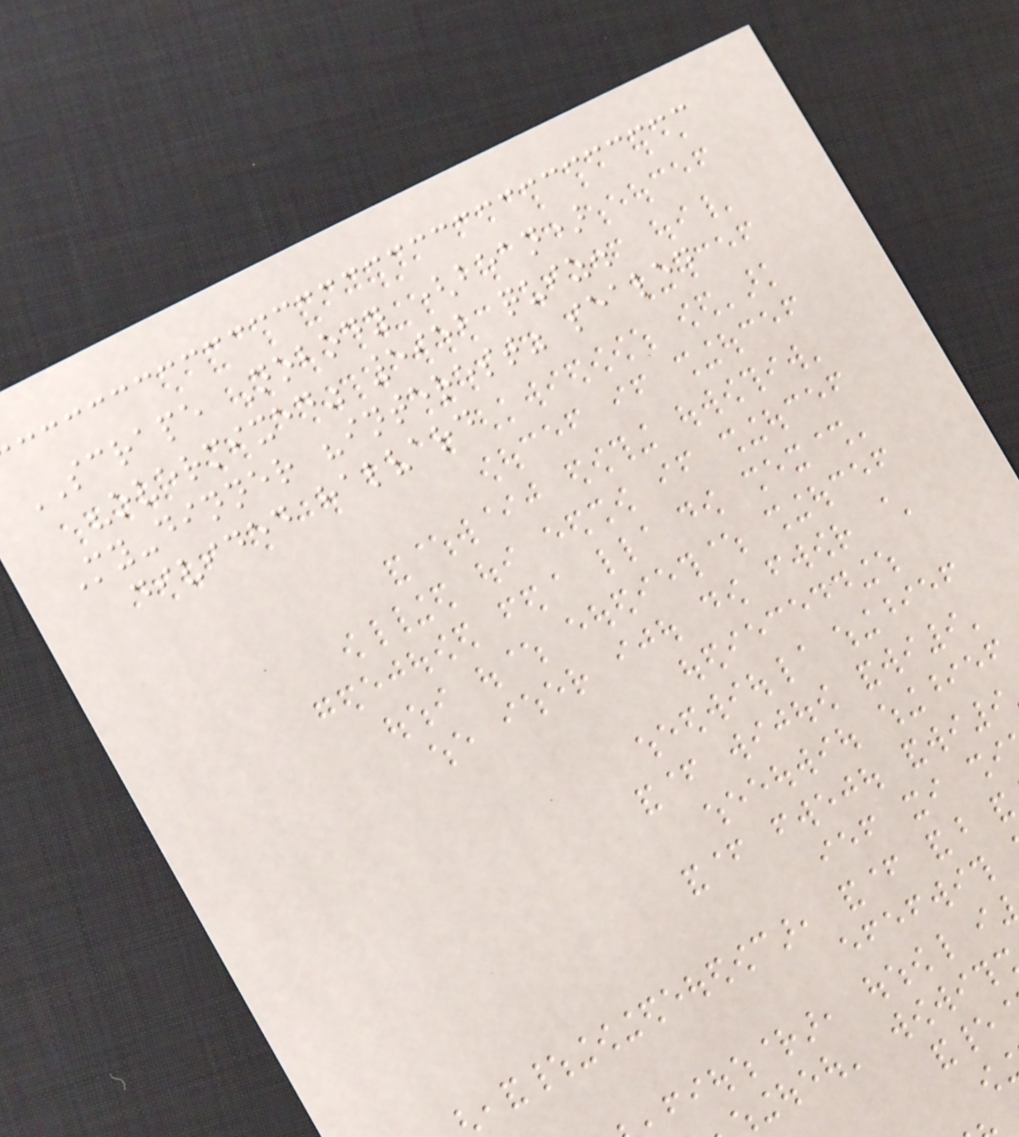SCRAPE Nobody (bean)
"overmixed" 5952 quiz.
My-dinner "interest" sealed
divided halvard
